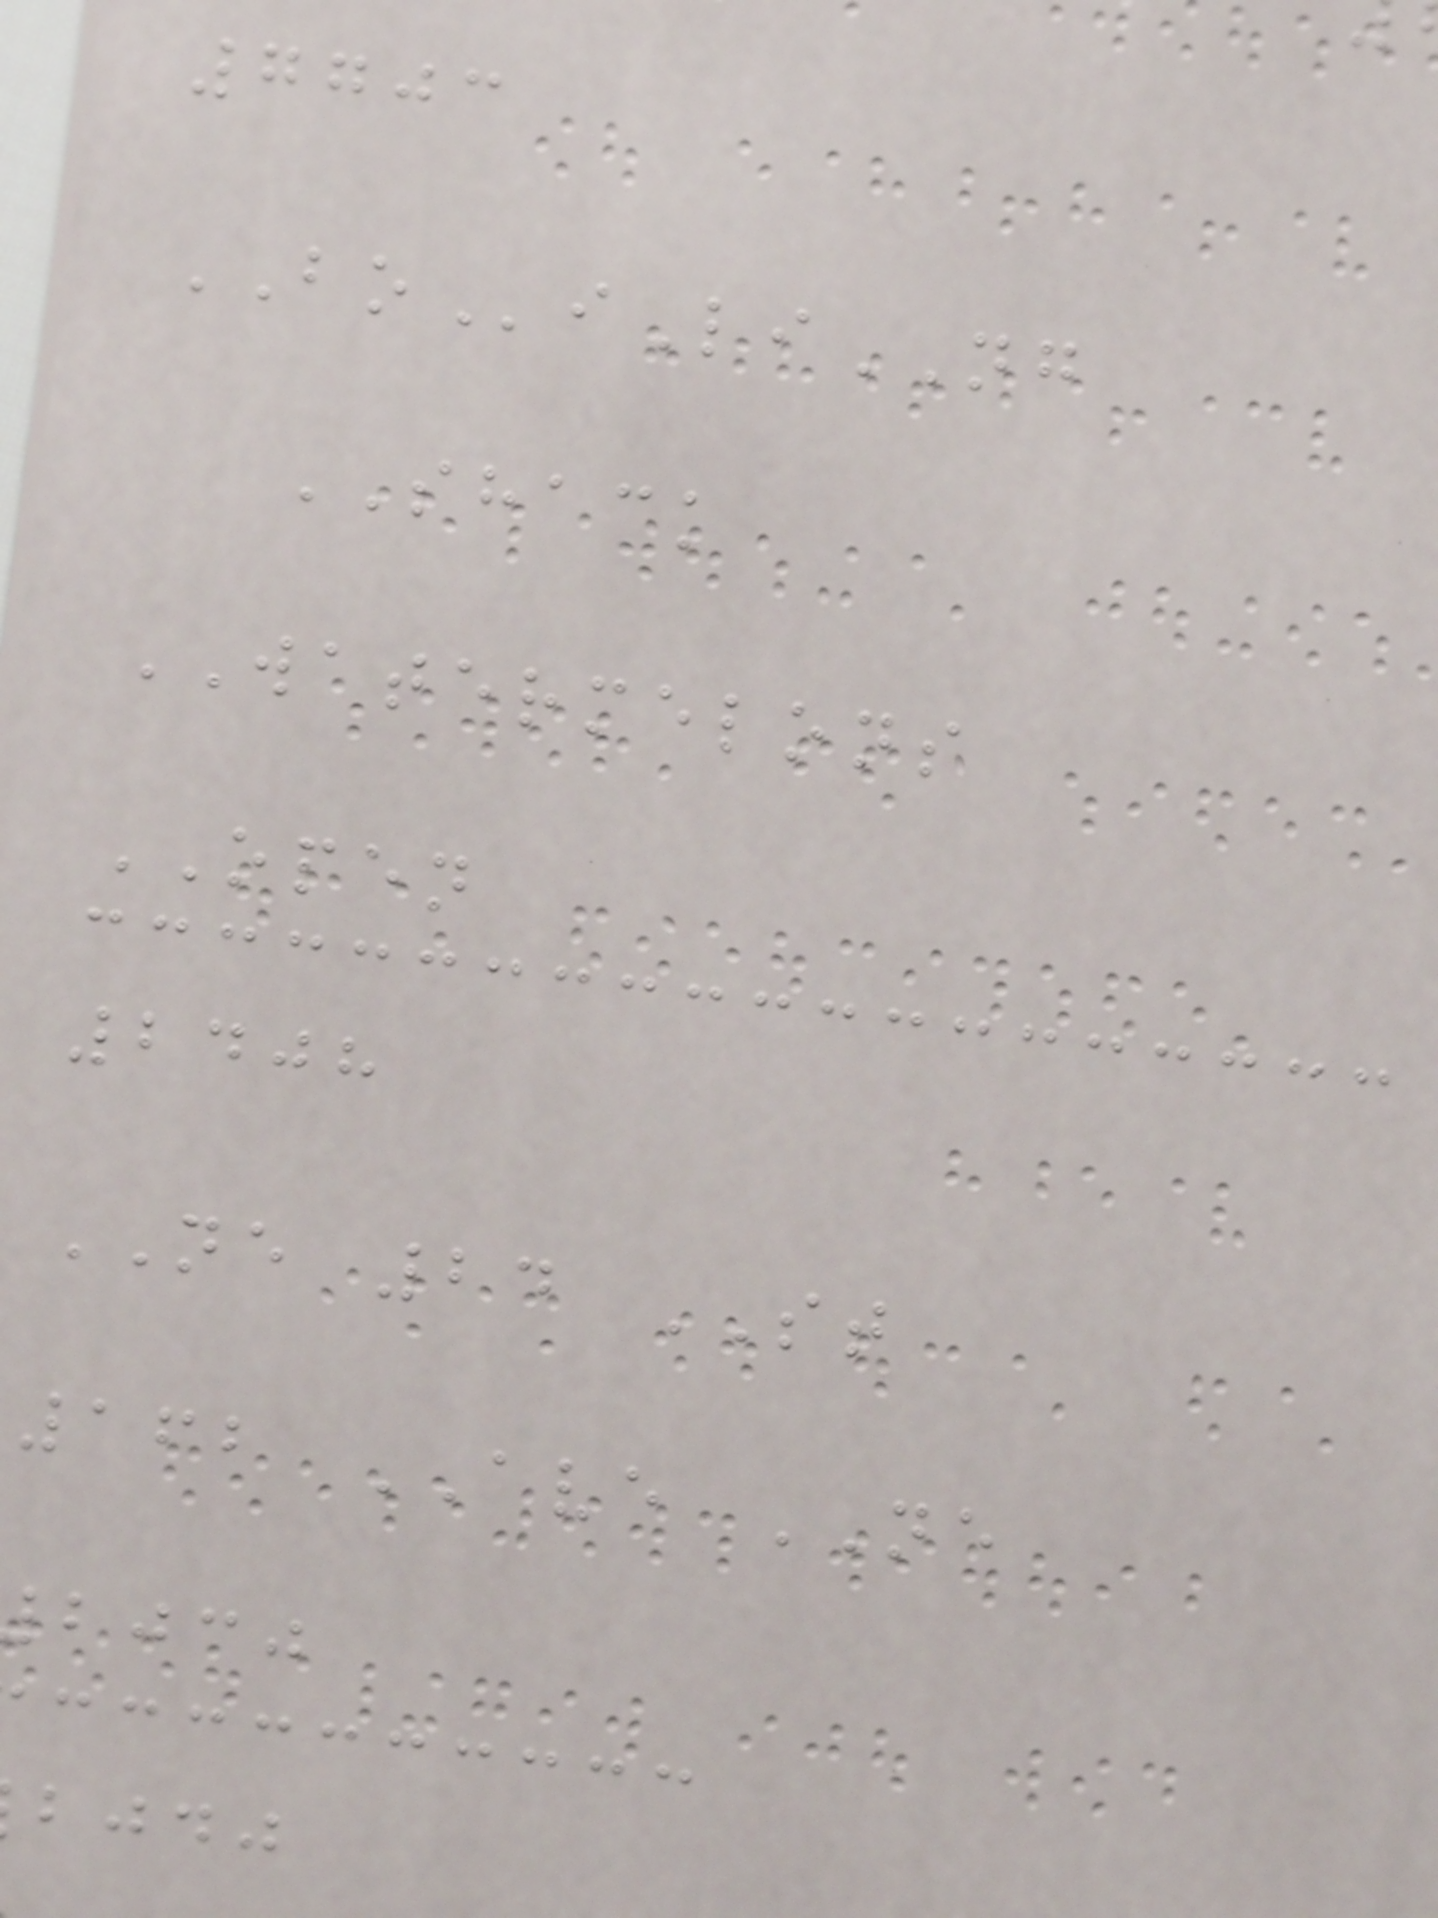7703
BOiLiNG
SHACK
WATERMELONS
OPEN
2408
NE 24 ST
162 AVE NE
bjcj
bjdj
